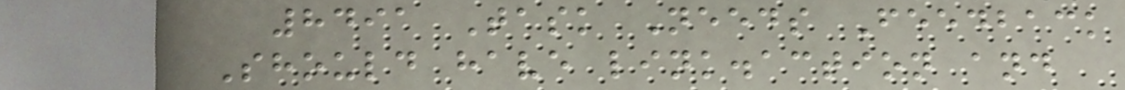8491 Task Needs Feedback
Should have link.action and
